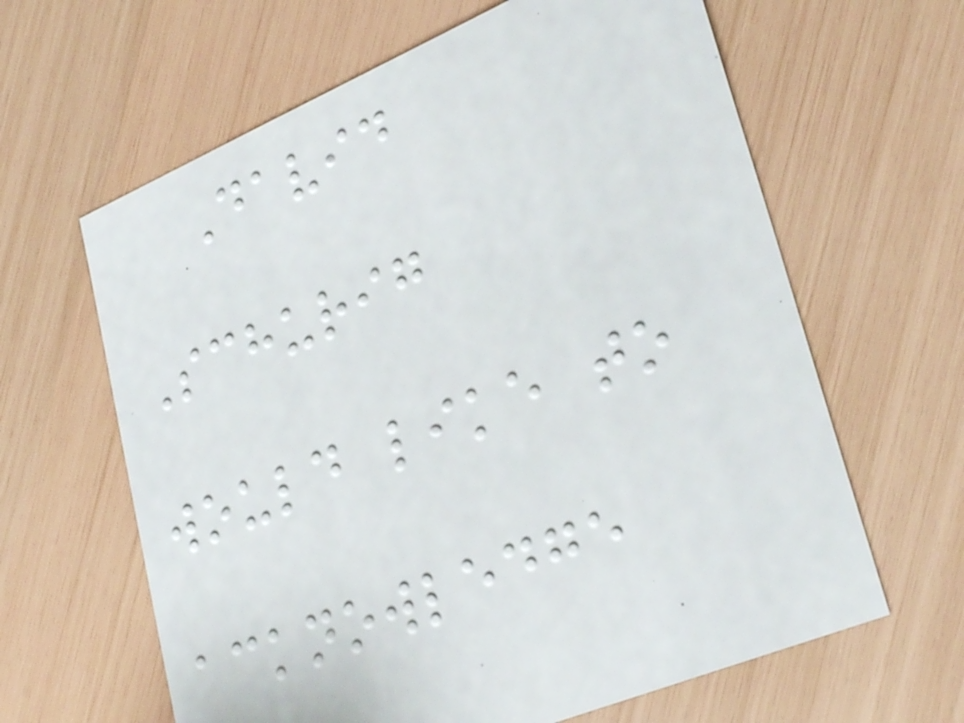David
Schurig
would like to
acknowledge
